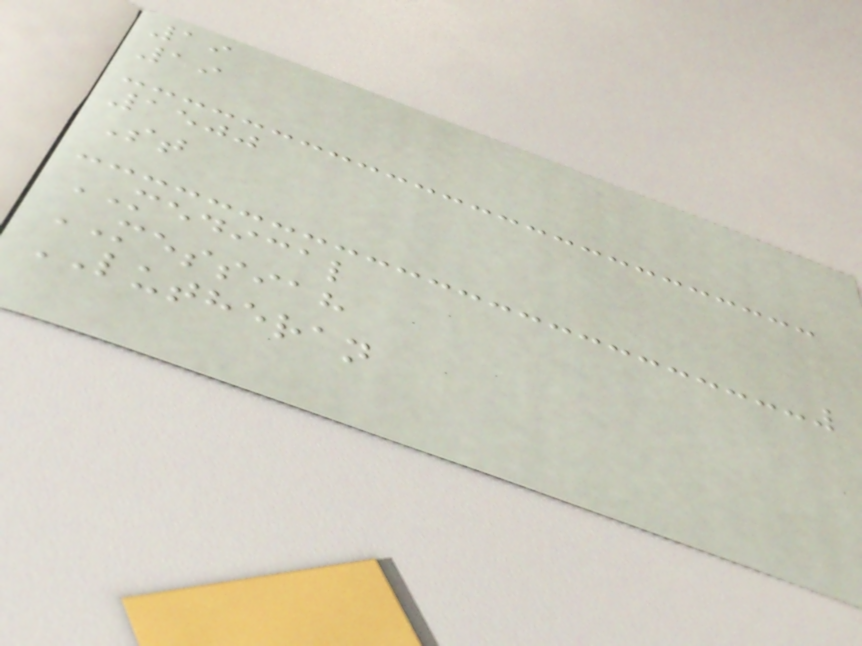19
19
1500
St
MEDICAL
MESSIAH
LUTHERAN
